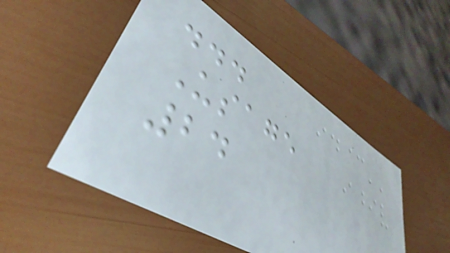...
Usage
24
